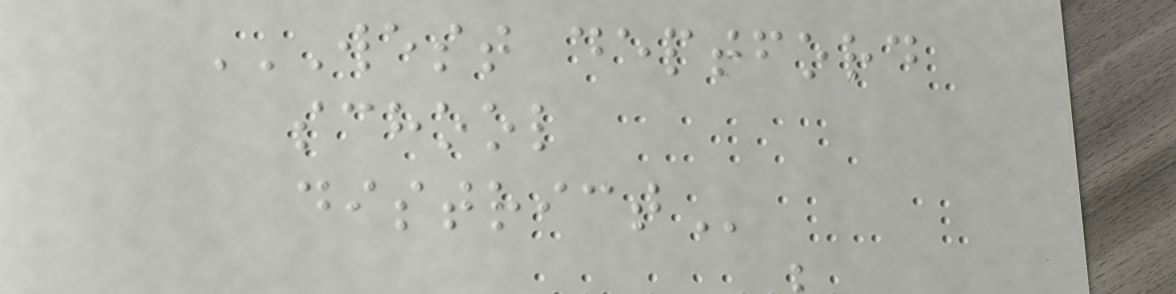WEST DEPTFORD
SCHOOL
DISTRICT
